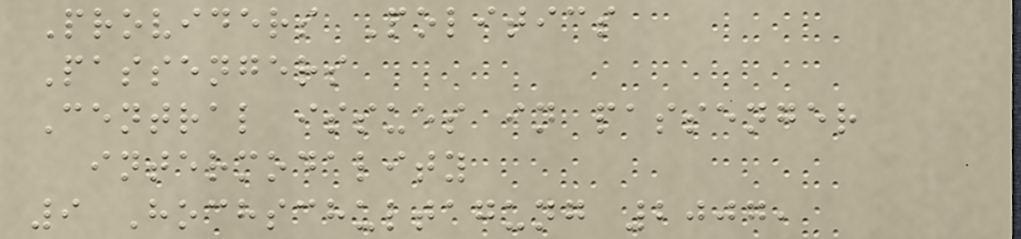Providers Politics
Passengers
Central issues in passenger
intermodality
9 Hochschultagung 2007,
